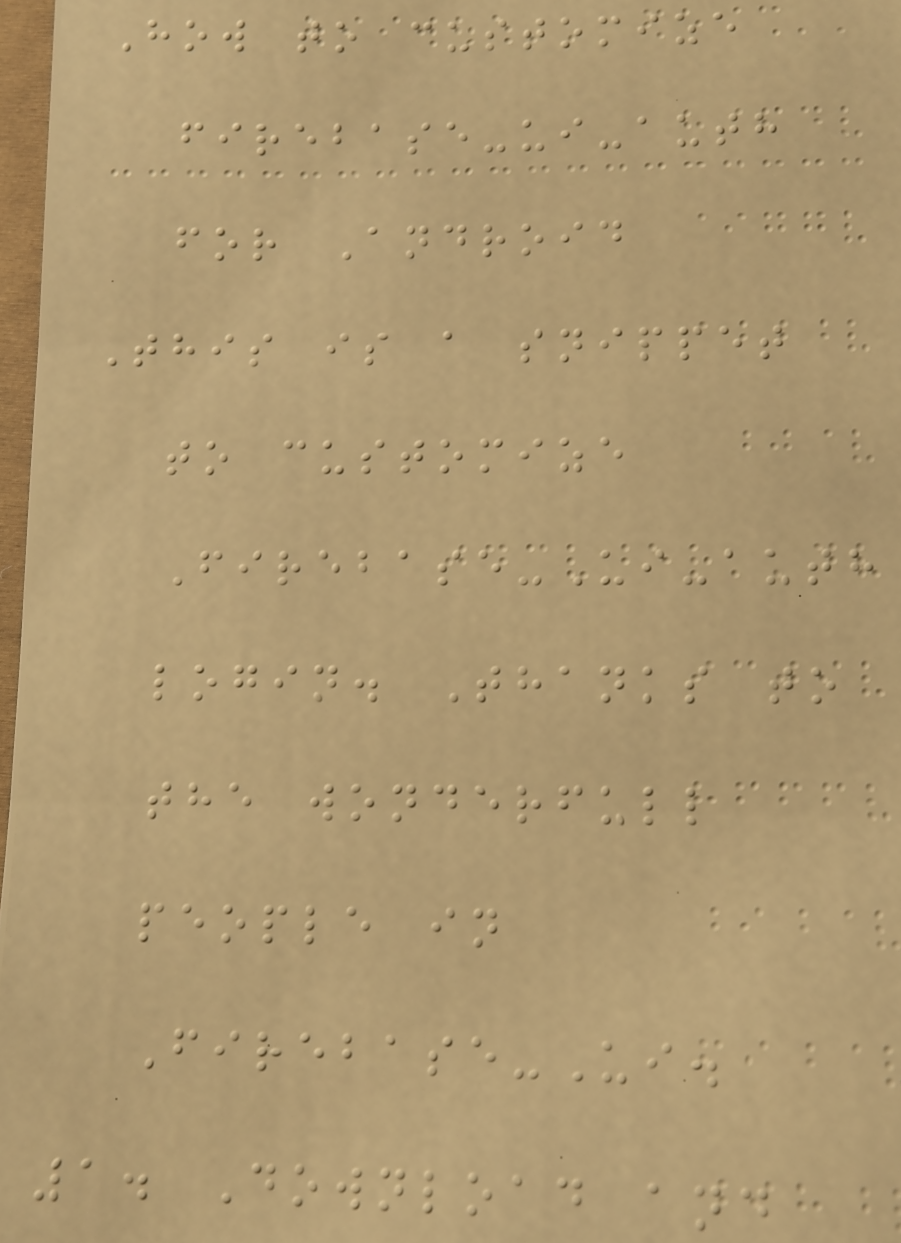How to customize
firebase-ui-auth
for Android
This is a snippet
to customize
Firebase-Ui-auth
login. Thanks to
the wonderfull
people in
Firebase-Ui.
1. Download and
